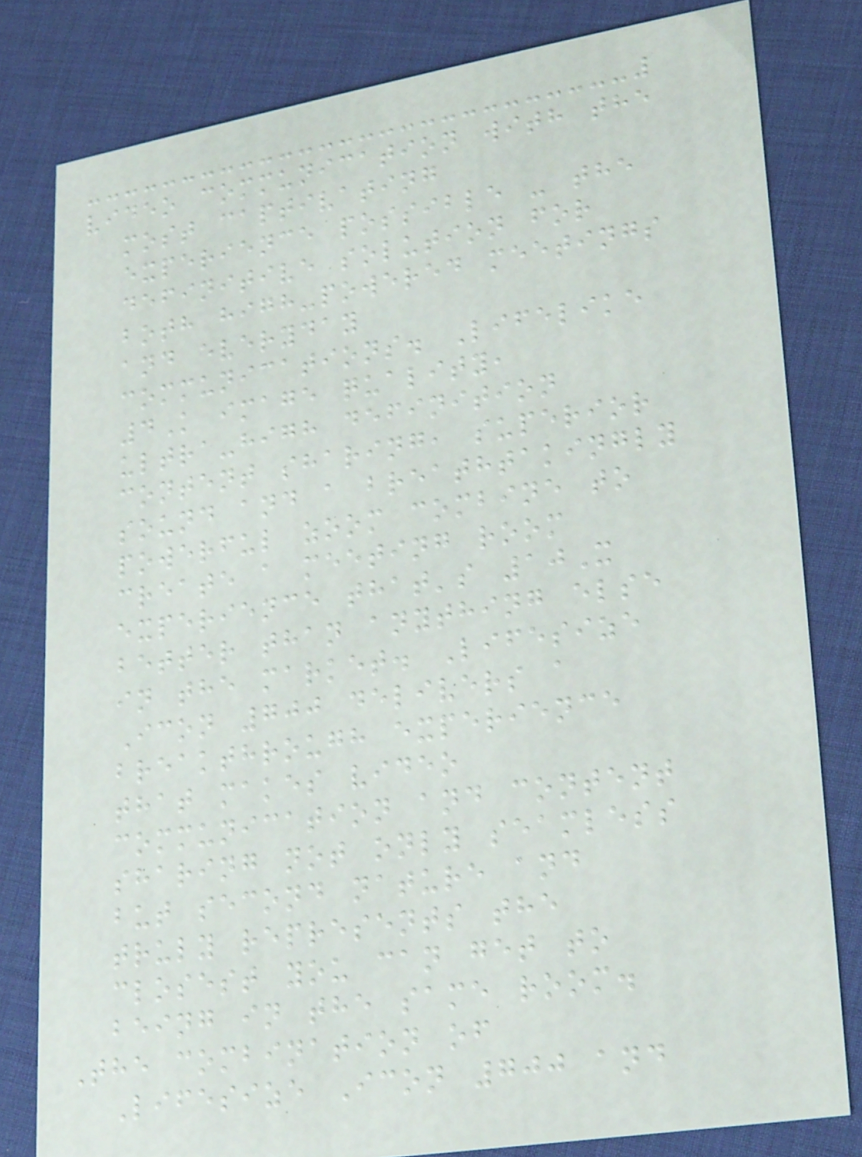video communication with the
most captivating
experience possible - the
definitive solution for
both high-powered meetings
and everyday
communications. Lifelike
4K image quality,
ultra-high definition
content sharing, superior
sound and a breathtakingly
powerful zoom combine to
create a meeting room
experience that's 10X
better than anything else
in the market. Lifesize
Icon 700 delivers a
breakthrough experience
that makes video
communication and content
sharing not only seamless
but second nature and
truly represents the
closest you can get to
being in the same room.
The combination of
Lifesize Icon 700 and
